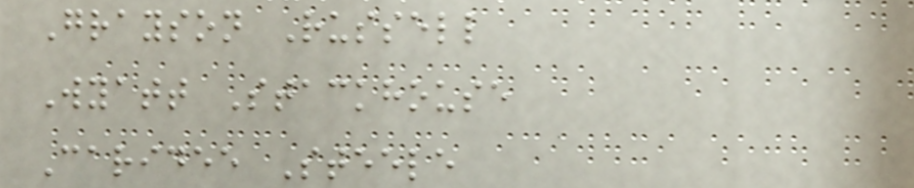Grayson Russell
Wyatt Stackhouse
Caridee Steele
